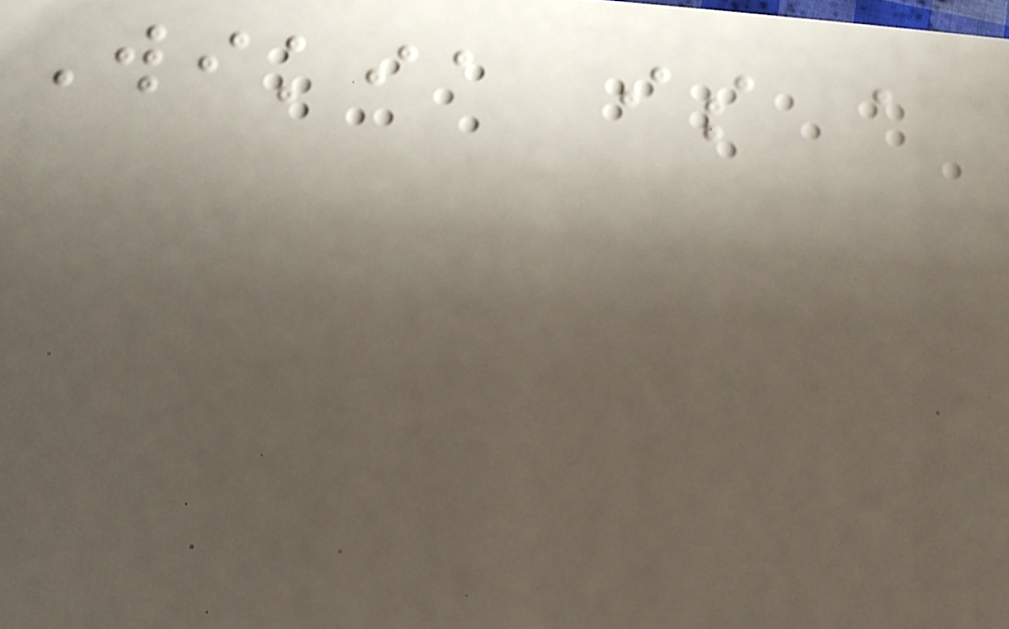Wikia is a
